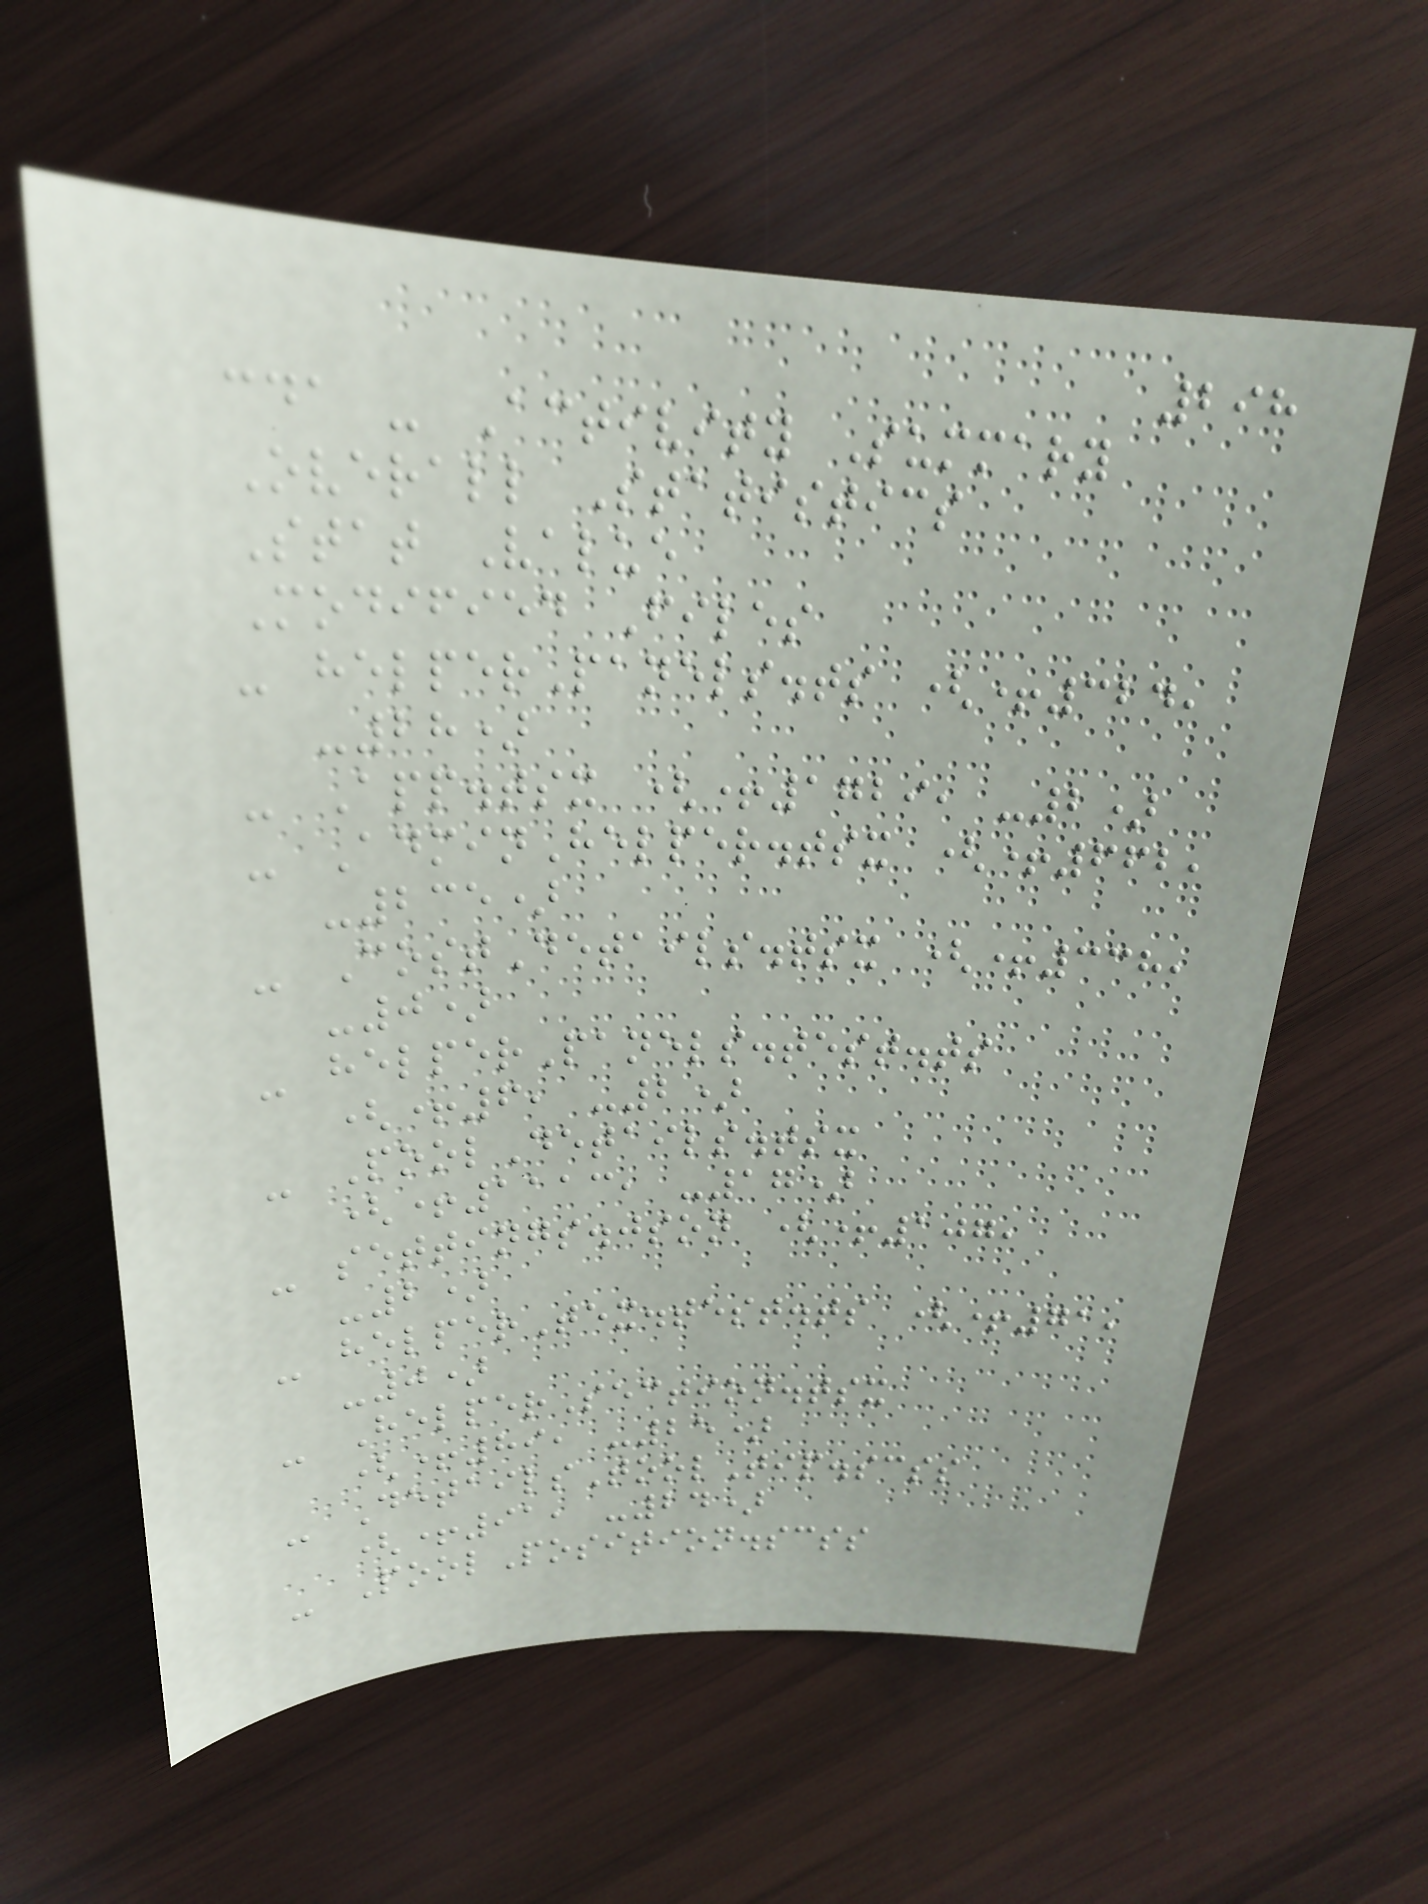298
cda - Activity Summary
Overall Statistics
Stat Value
Modified Files
- helperPanels.ts (+324,
-28)
- App.tsx (+1729, -2)
- AdminHelper.tsx (+662,
-235)
- CostDetails.tsx (+338,
-0)
- helperPanels.test.ts
(+6, -2)
- PoolDetails.tsx
(+1113, -17)
- settings.json (+107,
-2)
- helperTex.test.ts (+71,
-0)
- HelperSection.tsx
(+89, -25)
- DetailsToolTip.scss
(+91, -24)
- PoolPosition.scss
